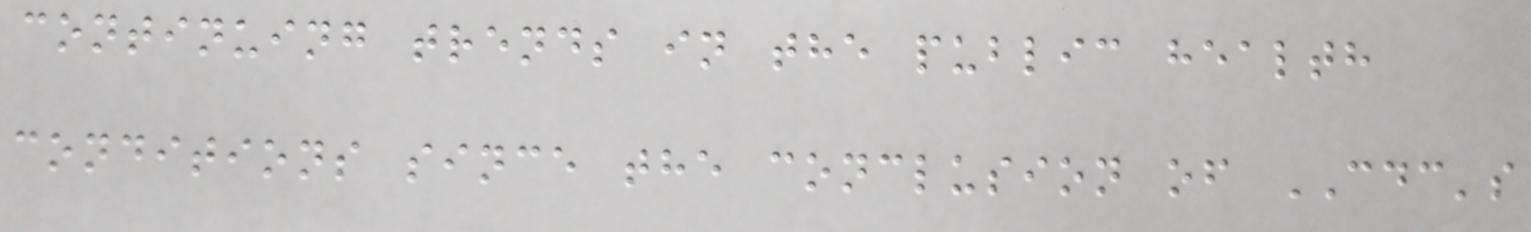continuing trends in the public health
conditions since the conclusion of CDC's
